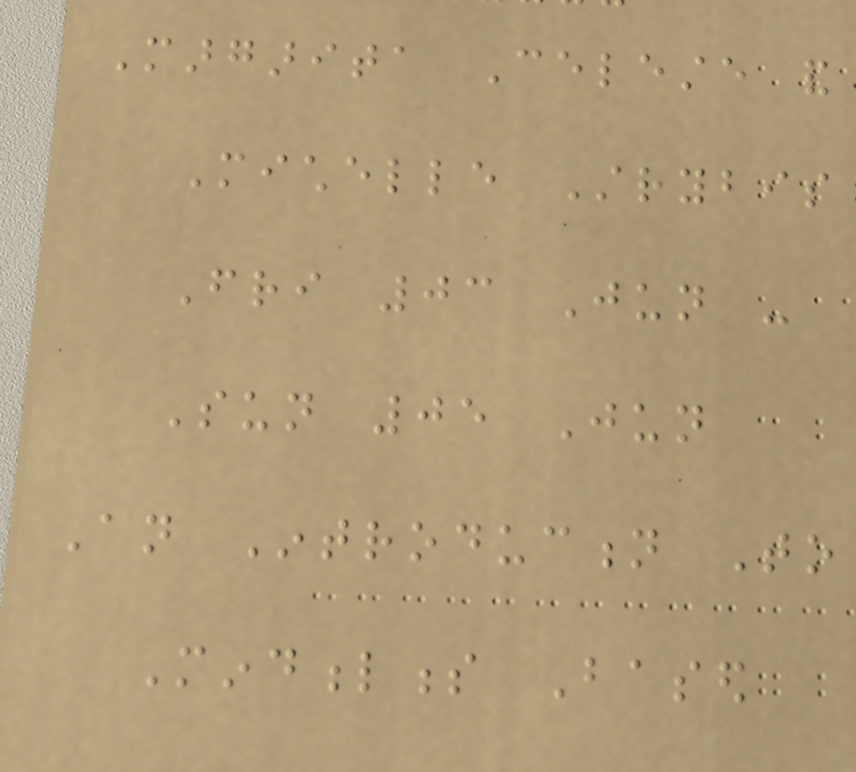Margarita Celeste and
Michelle Strybis
Fri 03 Jun -
Sun 05 Jun
An Introduction To
Mindfulness Based
